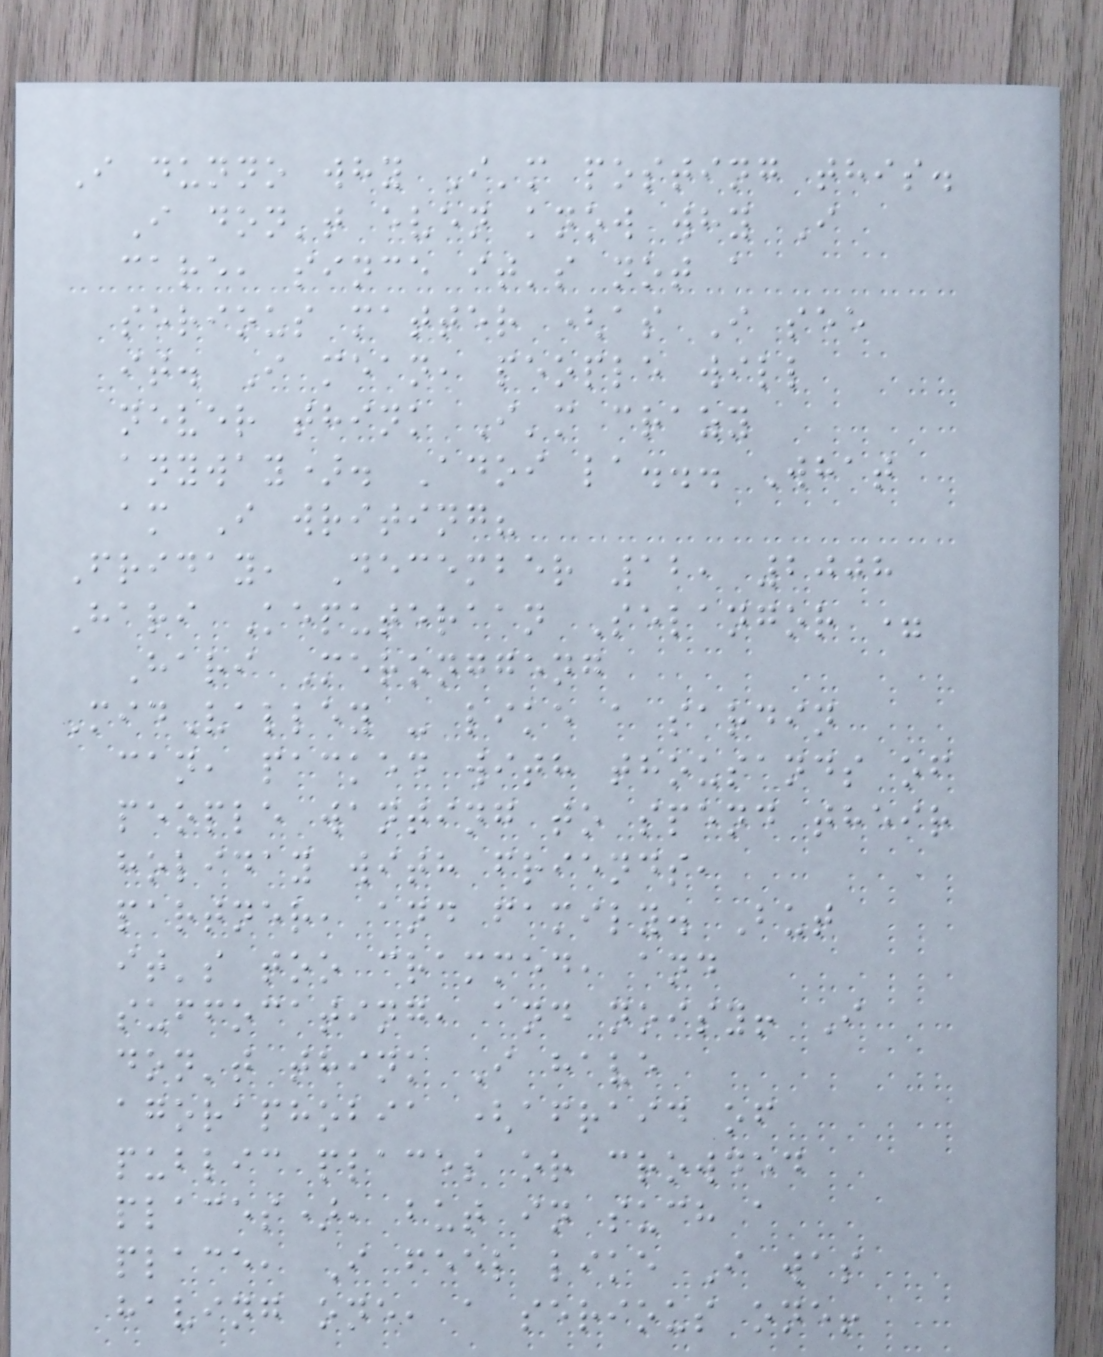I dunno why I'm posting this.
I don't even know why I
care, since it's not a
serious matter (as I see
it. I mean, people will
never think I'm crazy
anyway). Adoi la... What
am I writing?
Friday, December 12, 2008
Hari Keputeraan Selangor =
Hari Meronggeng
MidValley - like a sardin
can, packed with thousands of
people wanting to spend their
holiday with friends,
partner, and family. But
it's too crammed, and
suffocating, and noisy! I
don't think I have
agoraphobia (afraid of
public places or crowded
places), but in such a
place, I feel like I was
having one, a serious one!
